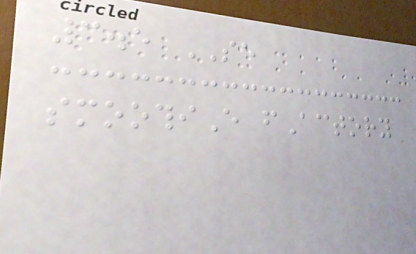3.5 SE
smoothiE fActory
